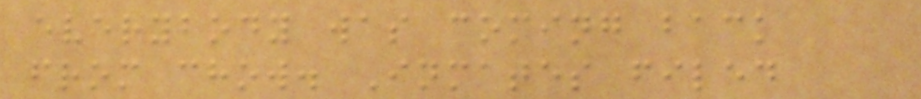everybody was coming back
from chow. Inmates filed
